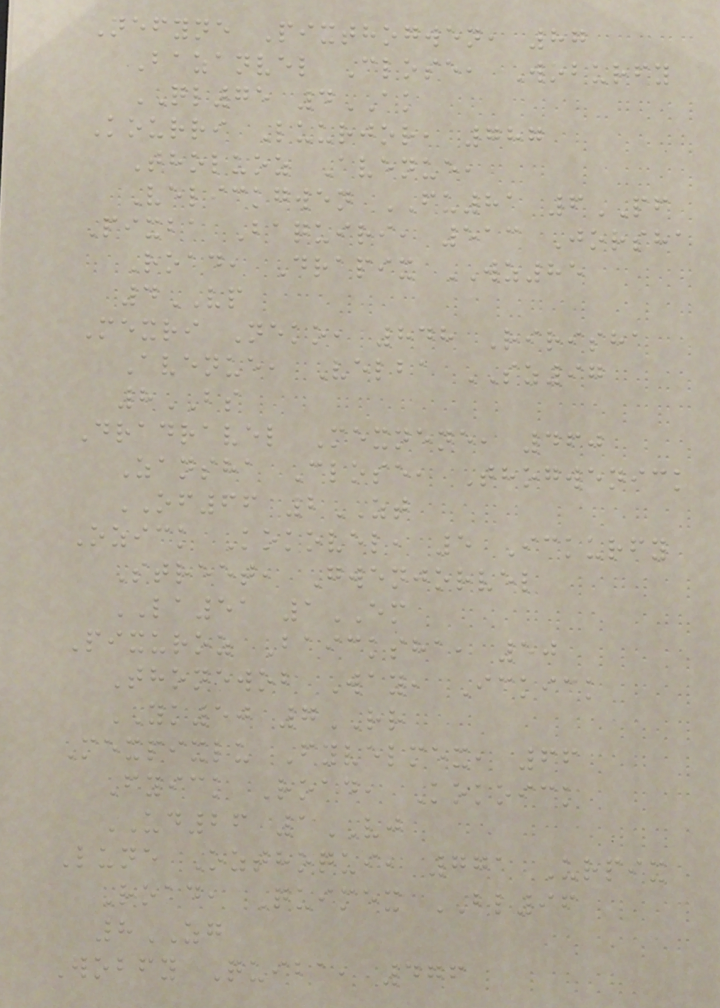Nefyne Pixthogwen, 87
Bazanvel Close, Woburfy
QL75 4AK
Kourri Luurjor, 787
Tholuoz Avenue,
Velickgwen FU81 6PF
Pixba Baquiri, 513 Jorsha
Road, Drapix WZ85
4VP
Mexri Neko, 848 Ririsha
Avenue, Velba SZ97
8BS
Dradravel Mexnene, 460
Zansha Close, Thogwenick
OF66 2ZT
Ozick Kokovel, 5 Ickurfy
Street, Gwenjorvel
LA51 1EM
Pixuroz Baicksha, 50
Thonewob Way, Ickick
YK50 7RR
Mexpixlu Fyvelmex, 66
Fyick Road, Kokoick
UD26 1VJ
Lune Ozthoqui, 771 Urpix
Road, Quimex BL96
8ZG
Wobfy Quiba, 476
